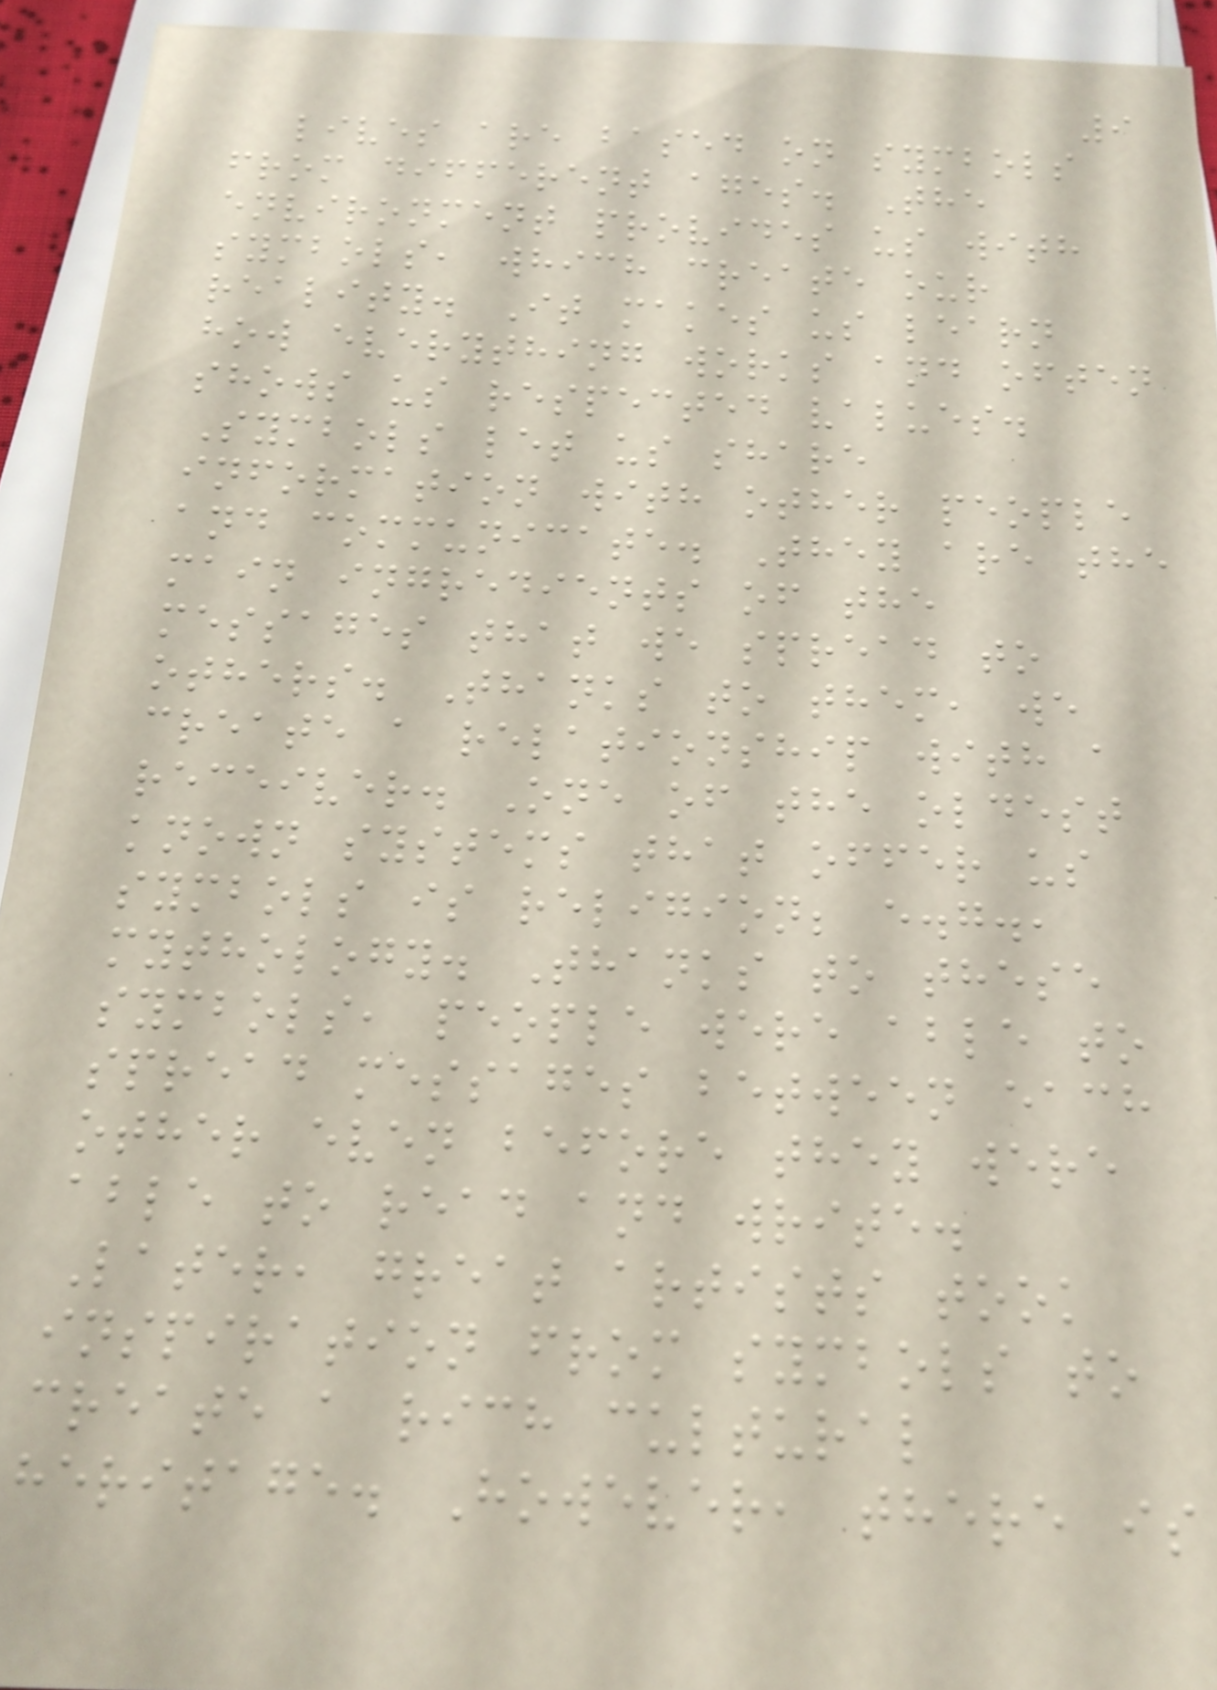9
lives are based on symbols
from different ages. The
environment provides us with
symbols, which create our
reality. It makes us learn
how everything works and often
shows us respected values.
Symbols let us share
information with other people
and communicate. They are the
main ingredients of the
messages that we spread to
others. Thanks to them, we
create a relationship with a
receiver. One of the oldest
known systems that offer us
symbols is religion; e.g.,
mythology. Thanks to these
symbols, people were able to
spread messages between each
other even before they were
able to read and write.
Later, great artists took
inspiration from symbols to
create a rich cultural
heritage. However, there is
